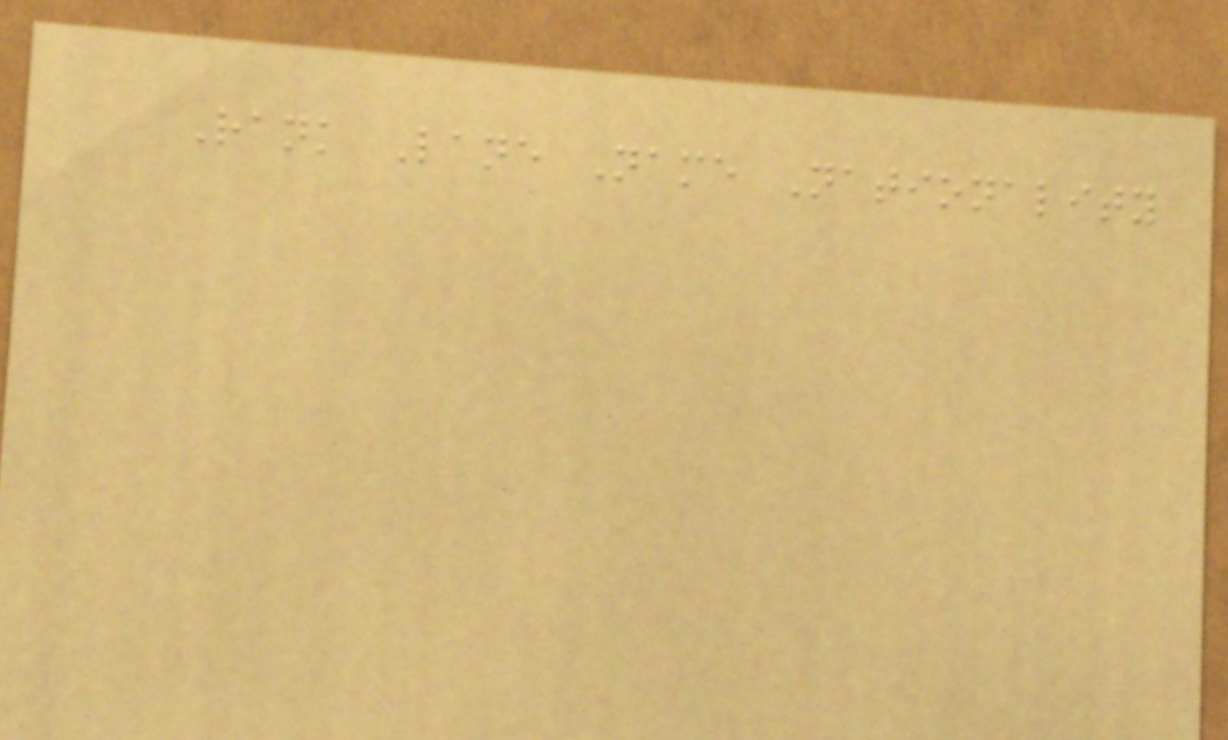Rank Lane Name Nationality
